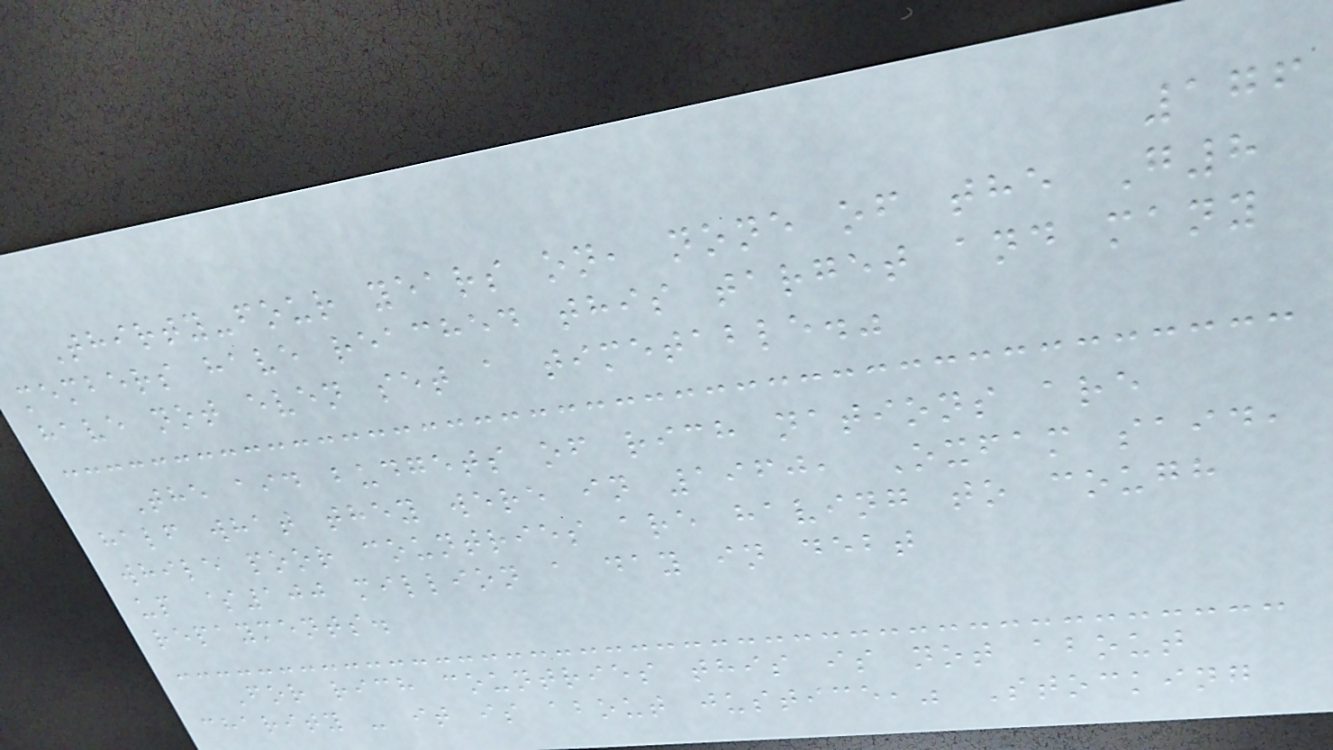176
Thirty-four years on, none of the G8
members have reached this target and many
have not even set a timetable."
The aid budgets of rich nations are
half what they were in 1960, Oxfam said,
while poor countries are having to cough
up $100 million a day in debt
repayments.
For rich countries this is not about
charity - it is about justice," Stocking
